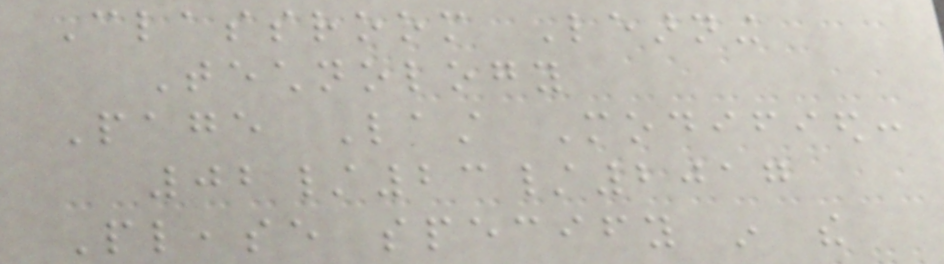Classroom Learning
Technology
Page Last Modified:
02/23/2017
Please specify in the
